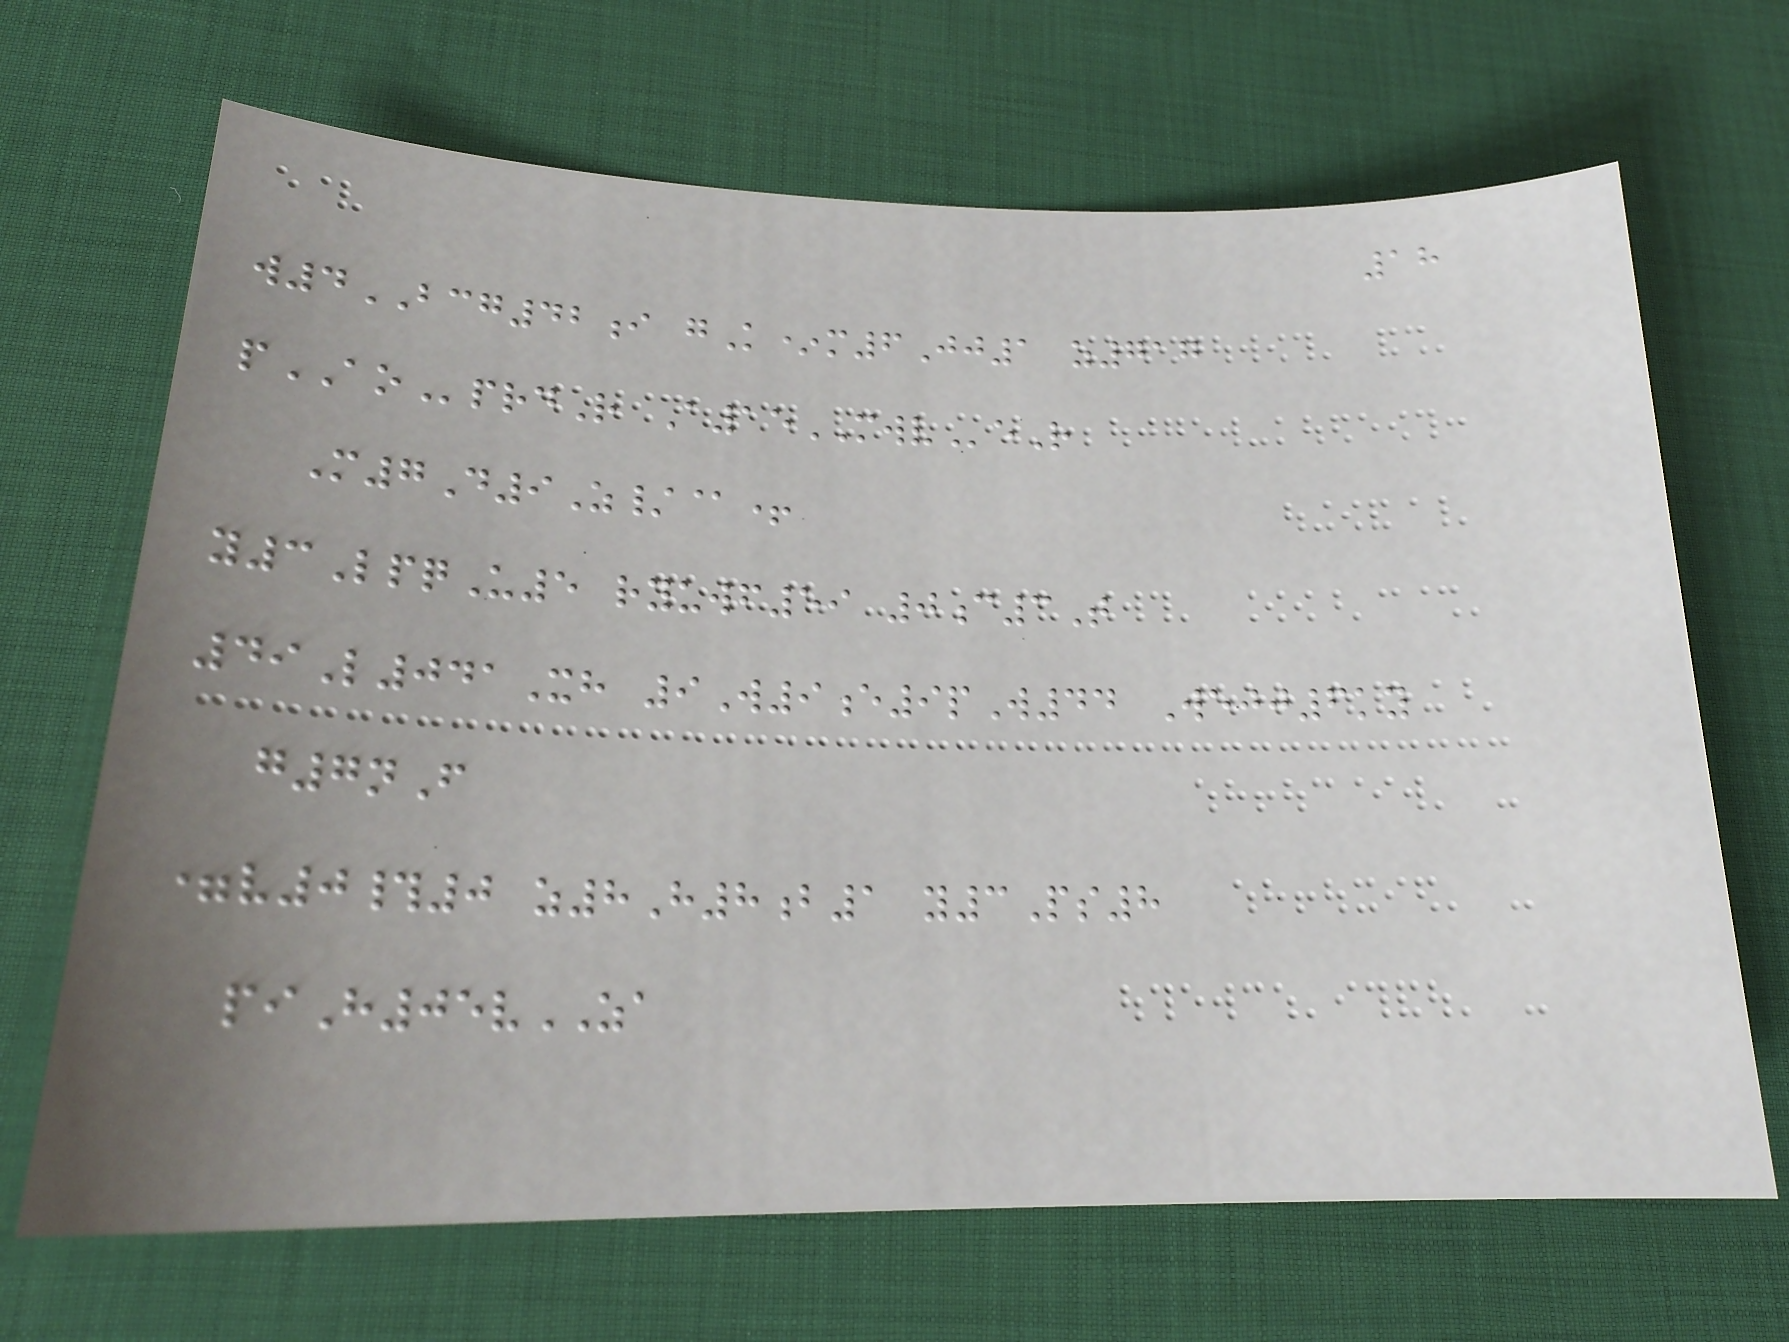18
w4BCG42i gK*m6Jj1 z717
pAOprdR A15MWVeR
M7D9Z/@+
y3LpqU5 ryuwf59 0c3T
49L041Xh 9W9e9pW44 Wejj6ky
g7nF
=v0#0 z8H8b1 y3Ps8
piH05vZA
